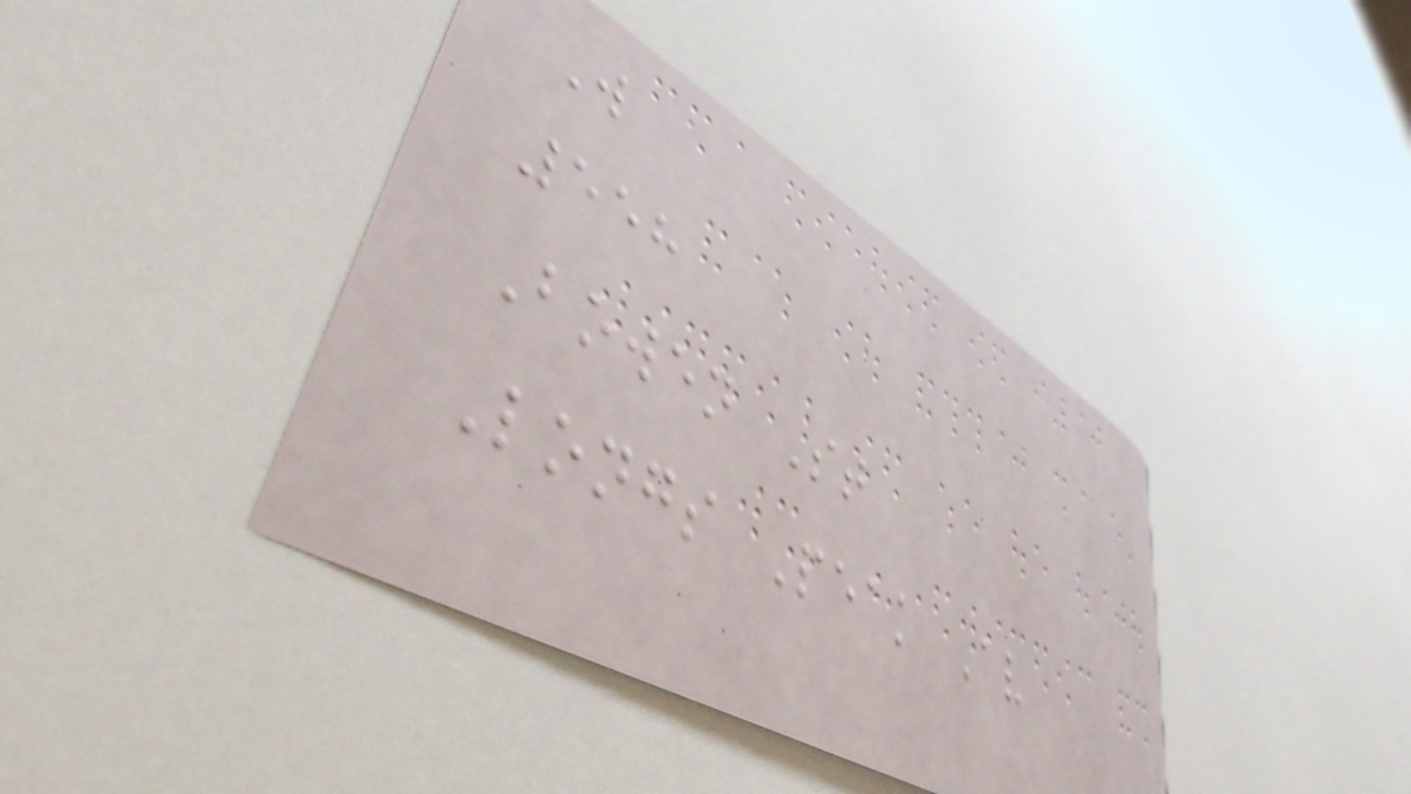W
558
Bowen St
Longs Peak Av
